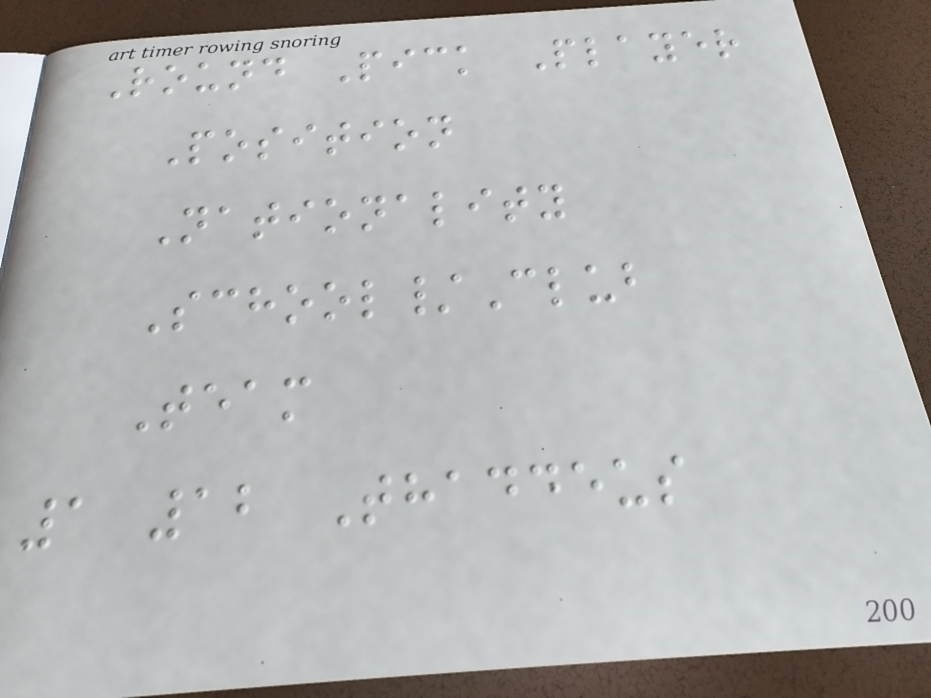Round Pick Player
Position
Nationality
School/Club
Team
1 12 Thaddeus
